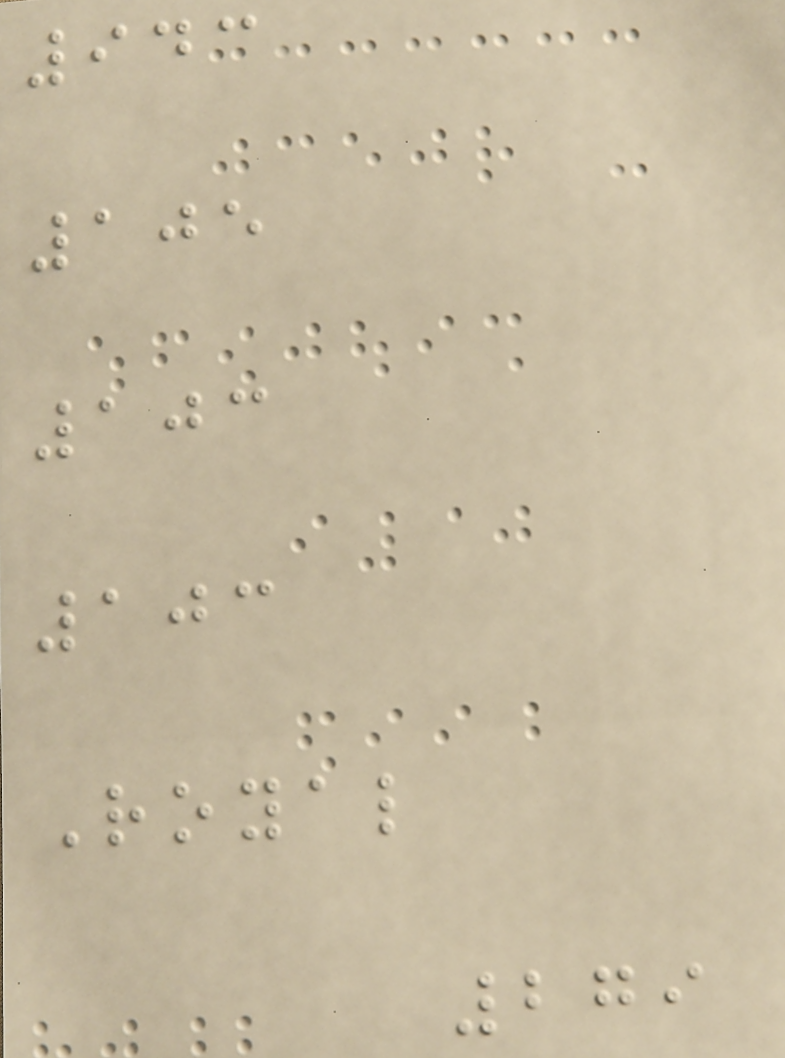943
105
103
103
Royal
279
